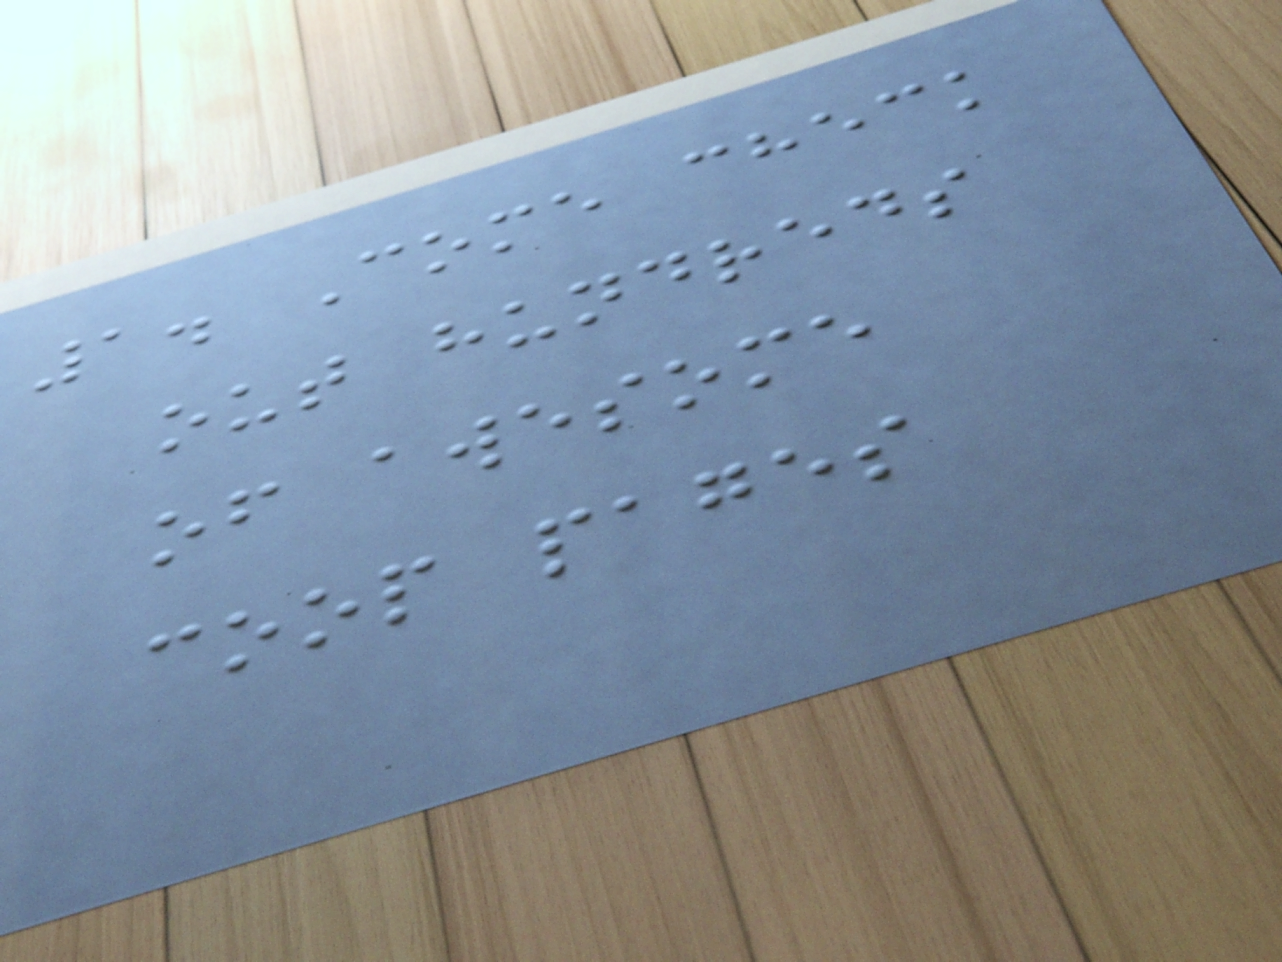1. Come check
out hundreds
of awesome
coop pages
